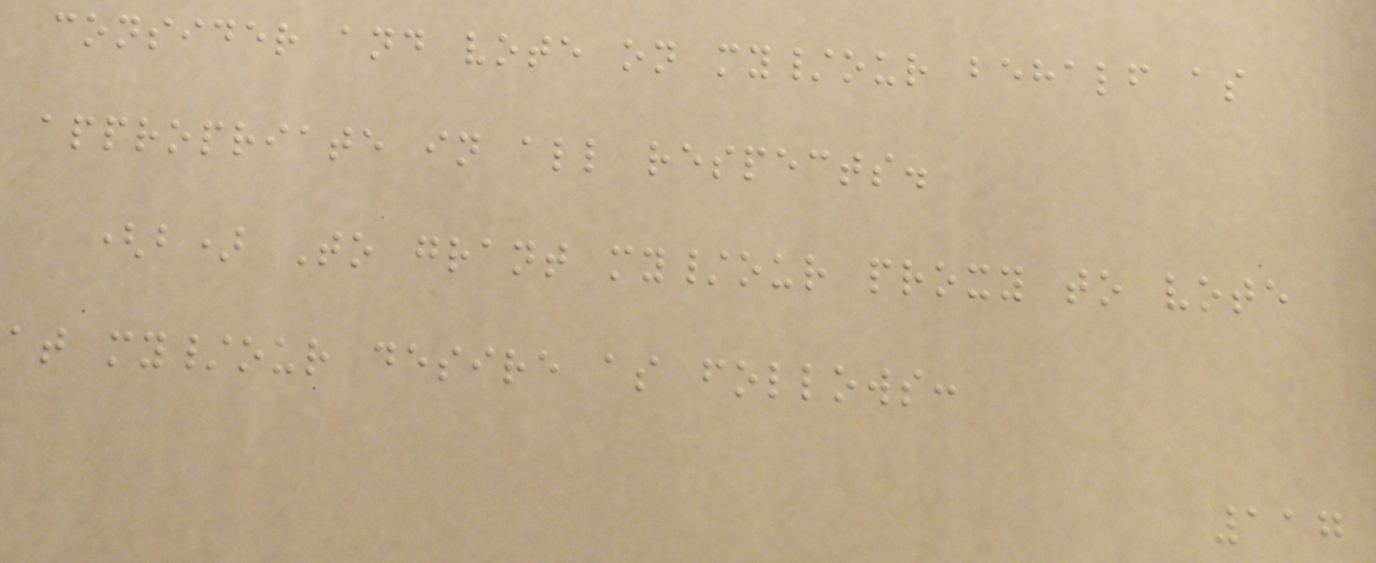consider and vote on my/our behalf as
appropriate in all respects.
(b) To grant my/our proxy to vote
at my/our desire as follows:
117
